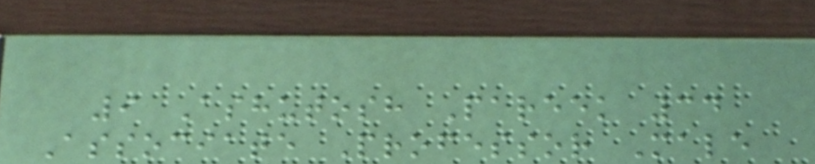9 Ashutosh Pareek 34
Associate Professor Male
